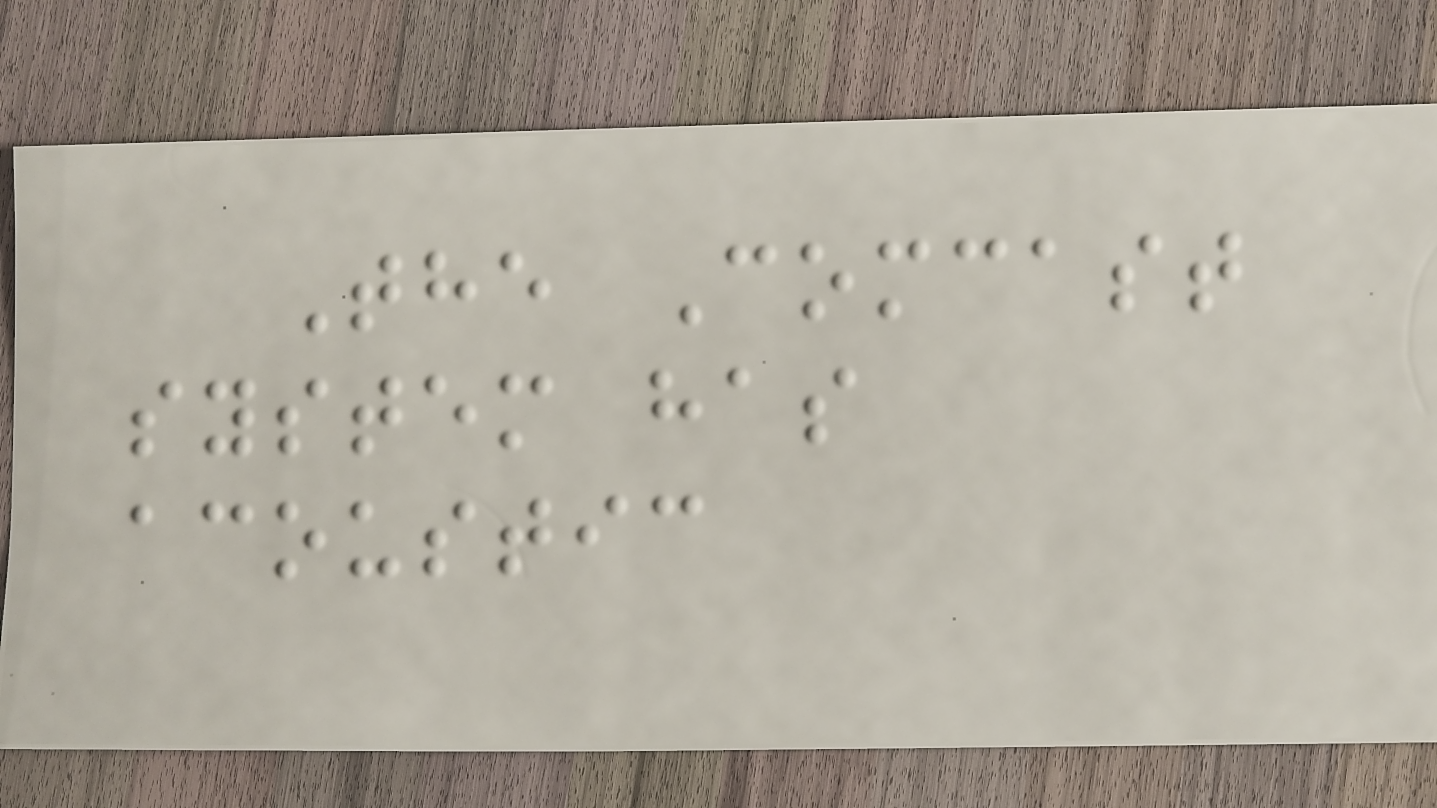The Comcast
system has
acoustic
